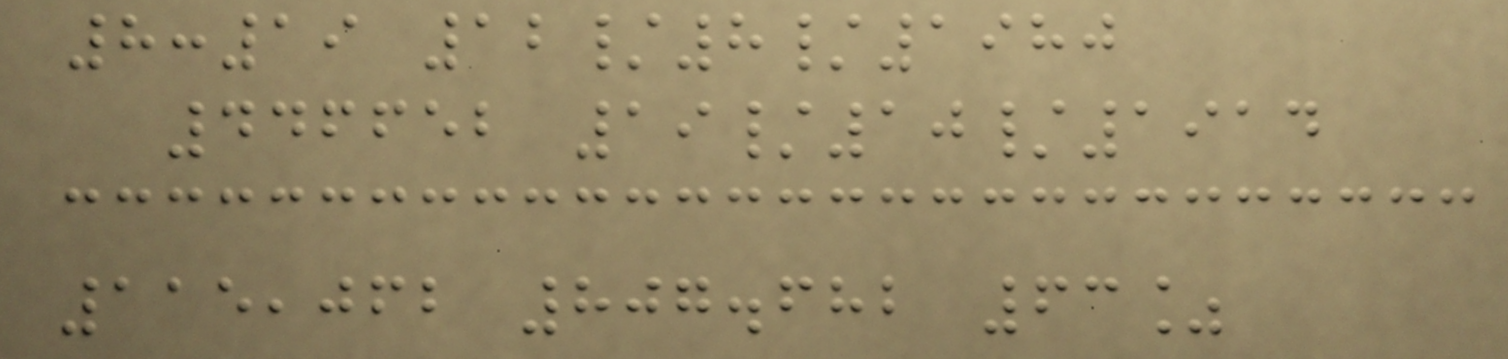8:19 12/8/1980
446652 19/10/1914
115,062 807.682 63%
